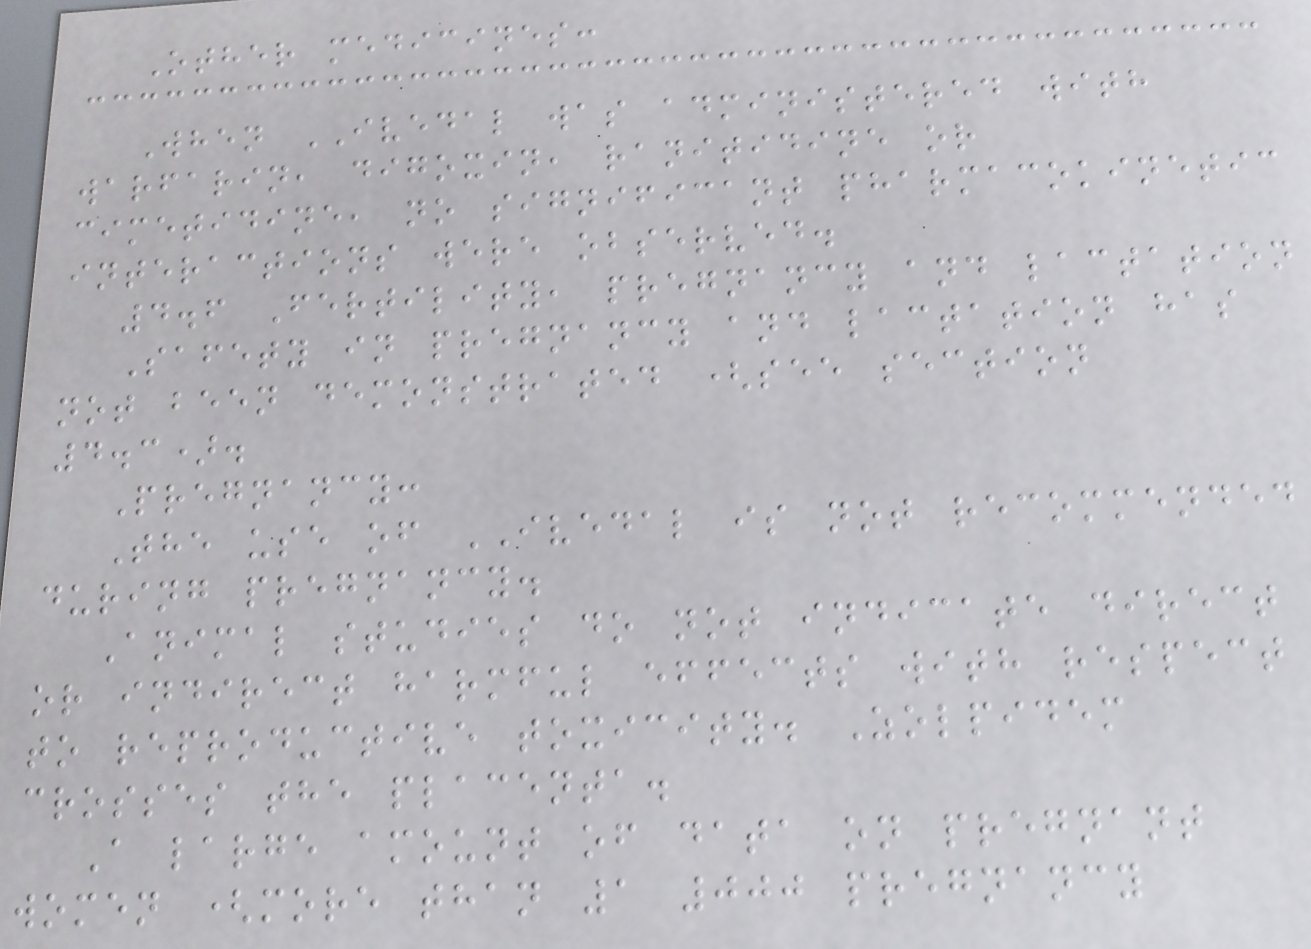Other medicines:
When IVEDAL was administered with
warfarin, digoxin, ranitidine or
cimetidine, no significant pharmacokinetic
interactions were observed.
4.6 Fertility, pregnancy and lactation
Safety in pregnancy and lactation has
not been demonstrated (see section
4.3).
Pregnancy:
The use of IVEDAL is not recommended
during pregnancy.
Animal studies do not indicate direct
or indirect harmful effects with respect
to reproductive toxicity. Zolpidem
crosses the placenta.
A large amount of data on pregnant
women (more than 1 000 pregnancy
